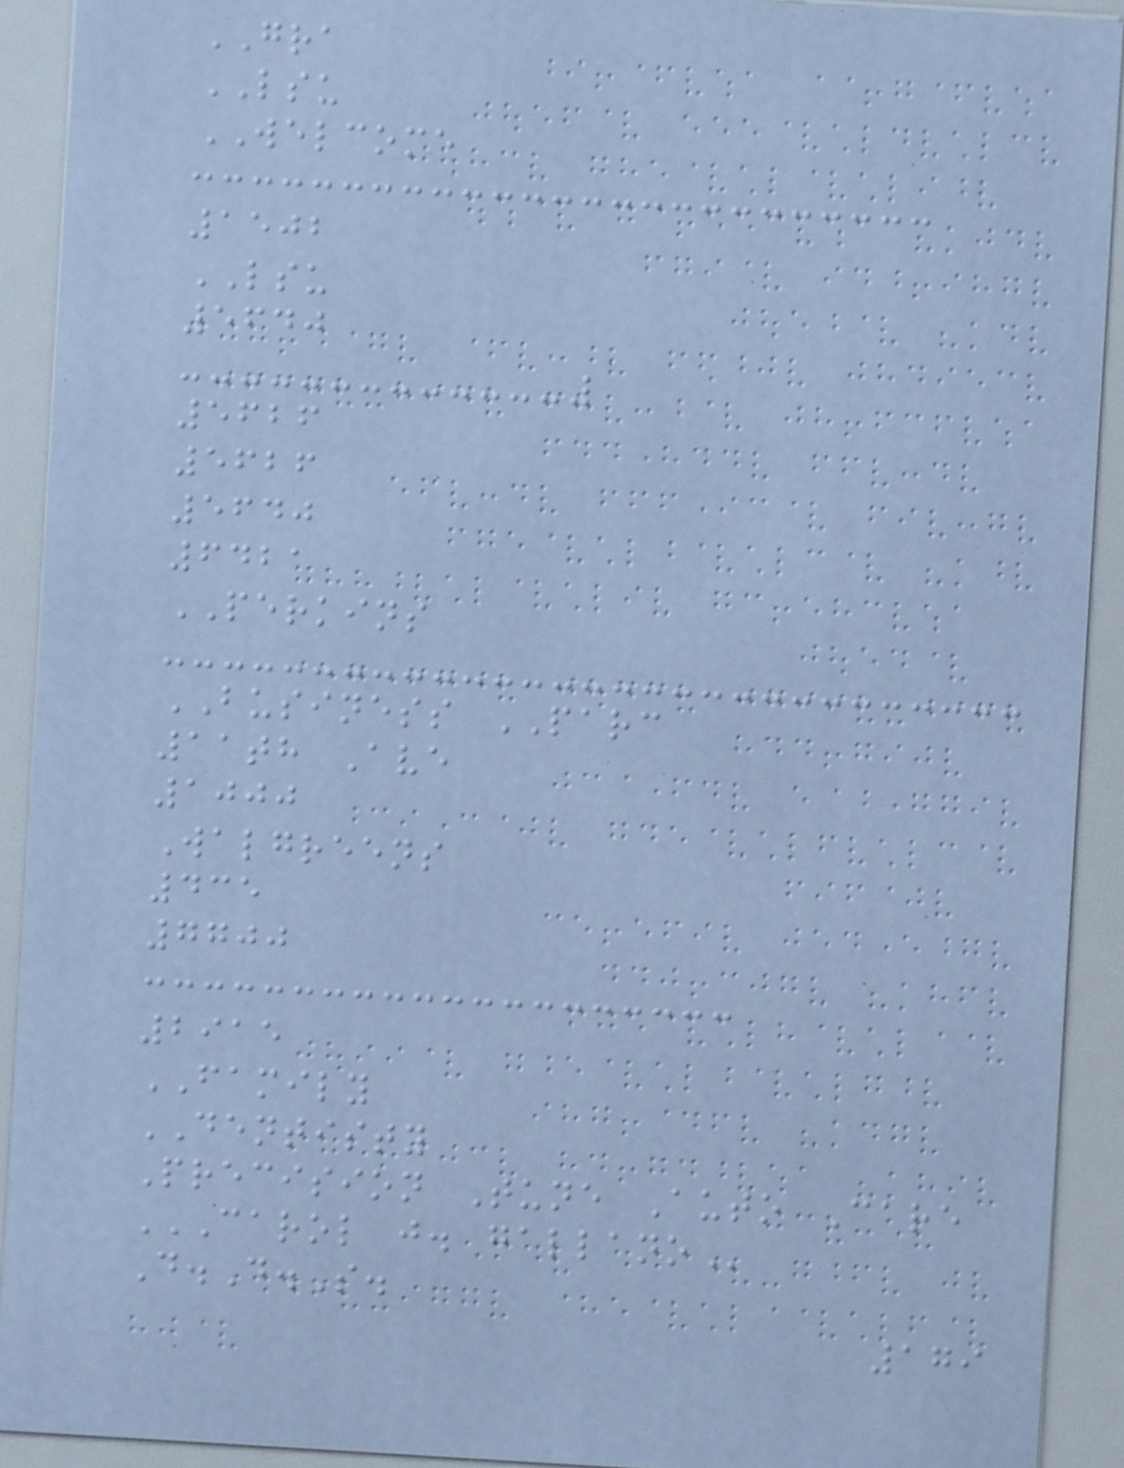GRA
LSU
WELCOME
1502
LSU
5640
5626
5626
5640
6421
PERKINS
BUSINESS PARC
11th Ave
1000
Walgreens
435
7700
2915
FAMILY
DENTISTY
Precision Tune Auto Care
CAROL J. GALLANO
D.D.S.
179
